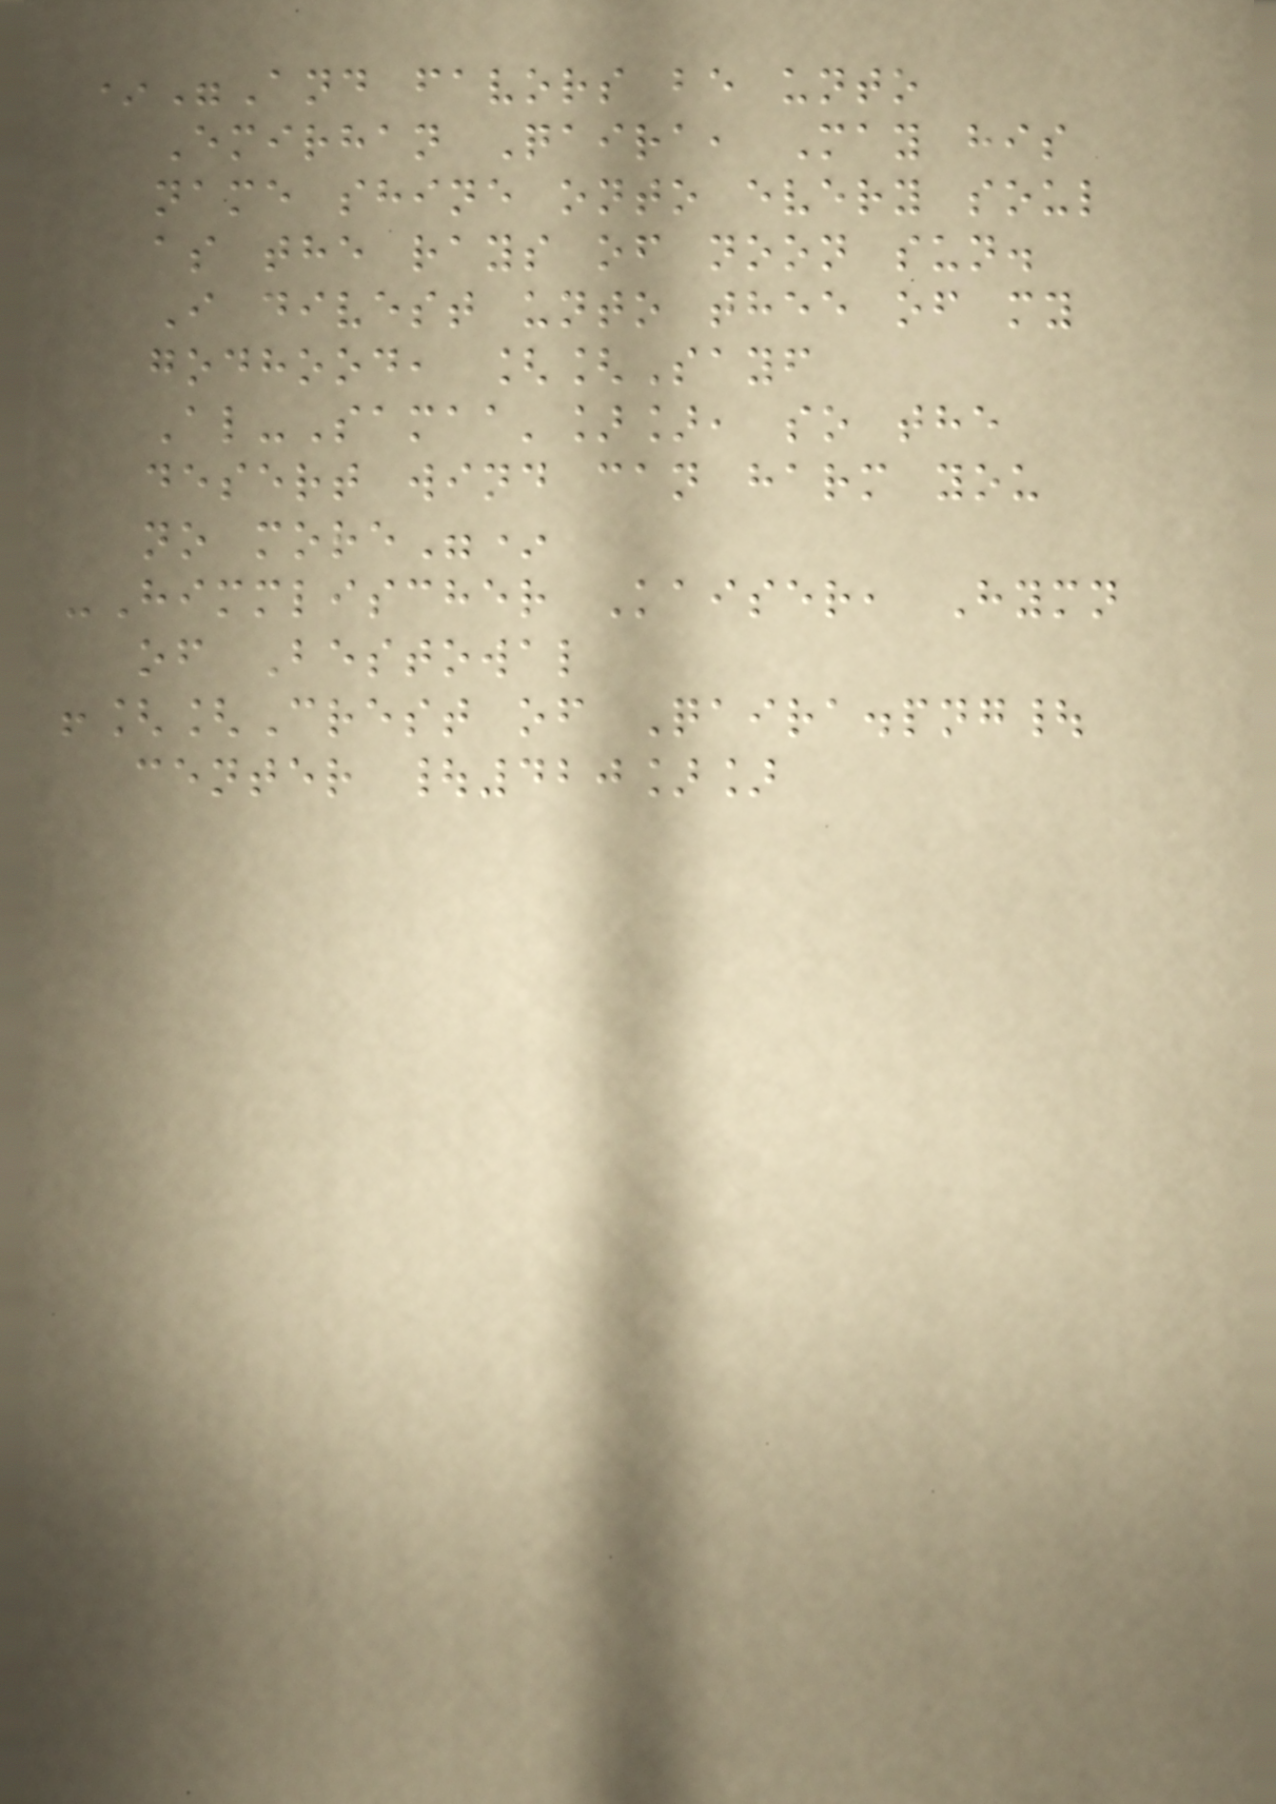*"And favors be unto
Emirhan Qaira, May his
name shine onto every soul
as the rays of noon sun.
I divest unto thee of my
godhood, [[Sayf
Al-Samaa']], so the
desert wind can harm you
no more"*
-Himmlischer Kaiser, Hymn
of Bestowal
![[Crest of Qaira.png|
center |420]]
